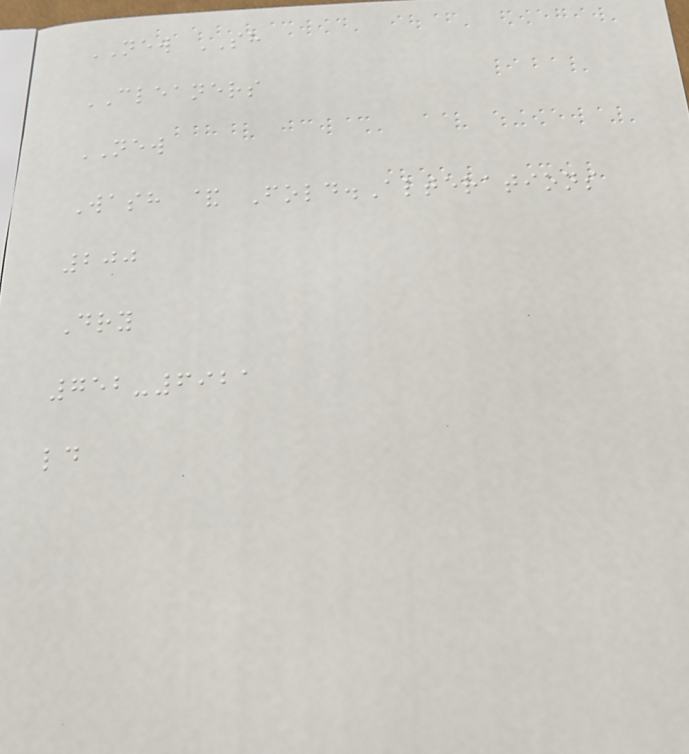NEW SH
CLEANERS
NEW
Wash & Fold.Alterations
200
Dry
752-6921
ld
